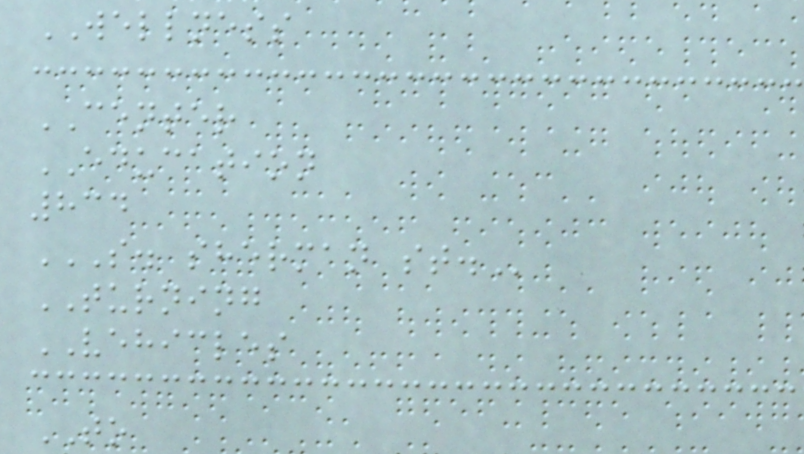WELLNESS
CENTER
EDUCATION
834
S. SHERMAN ST.
TURNING
VEHICLES
TO
